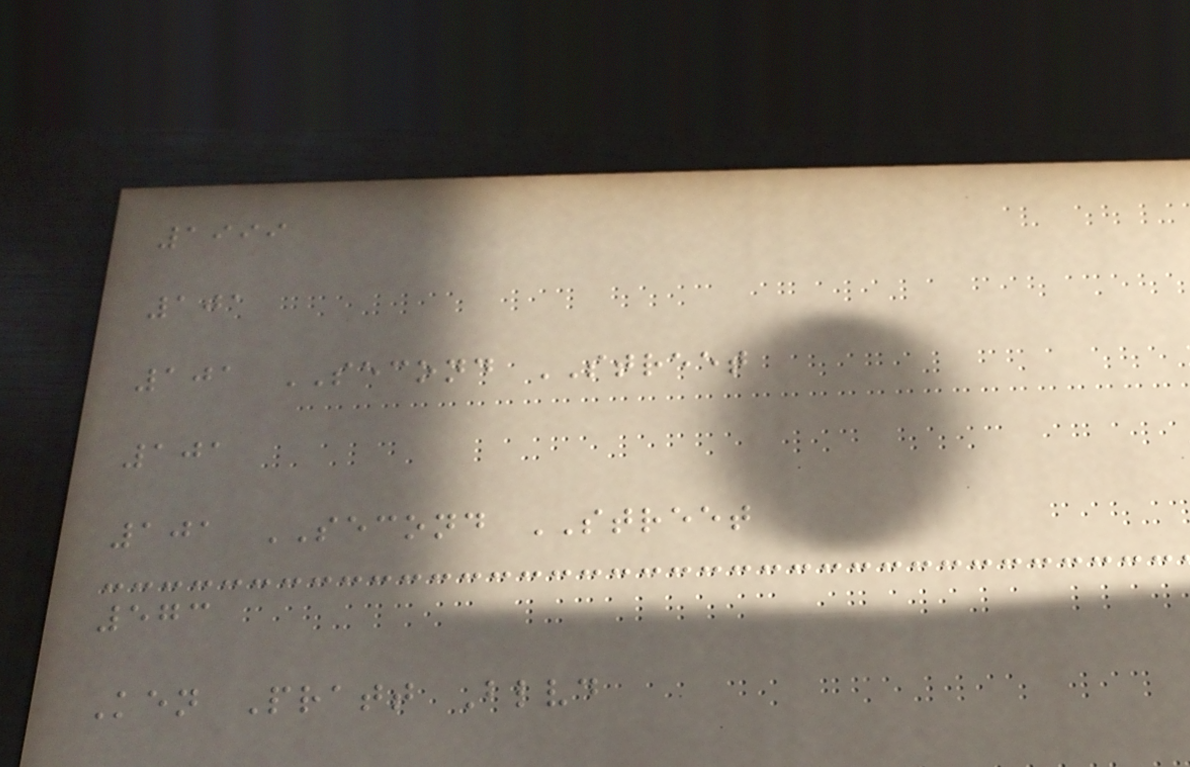1999
101
101 SECOND STREET
101
101 SECOND STREET
573
Ken Pratt Blvd
